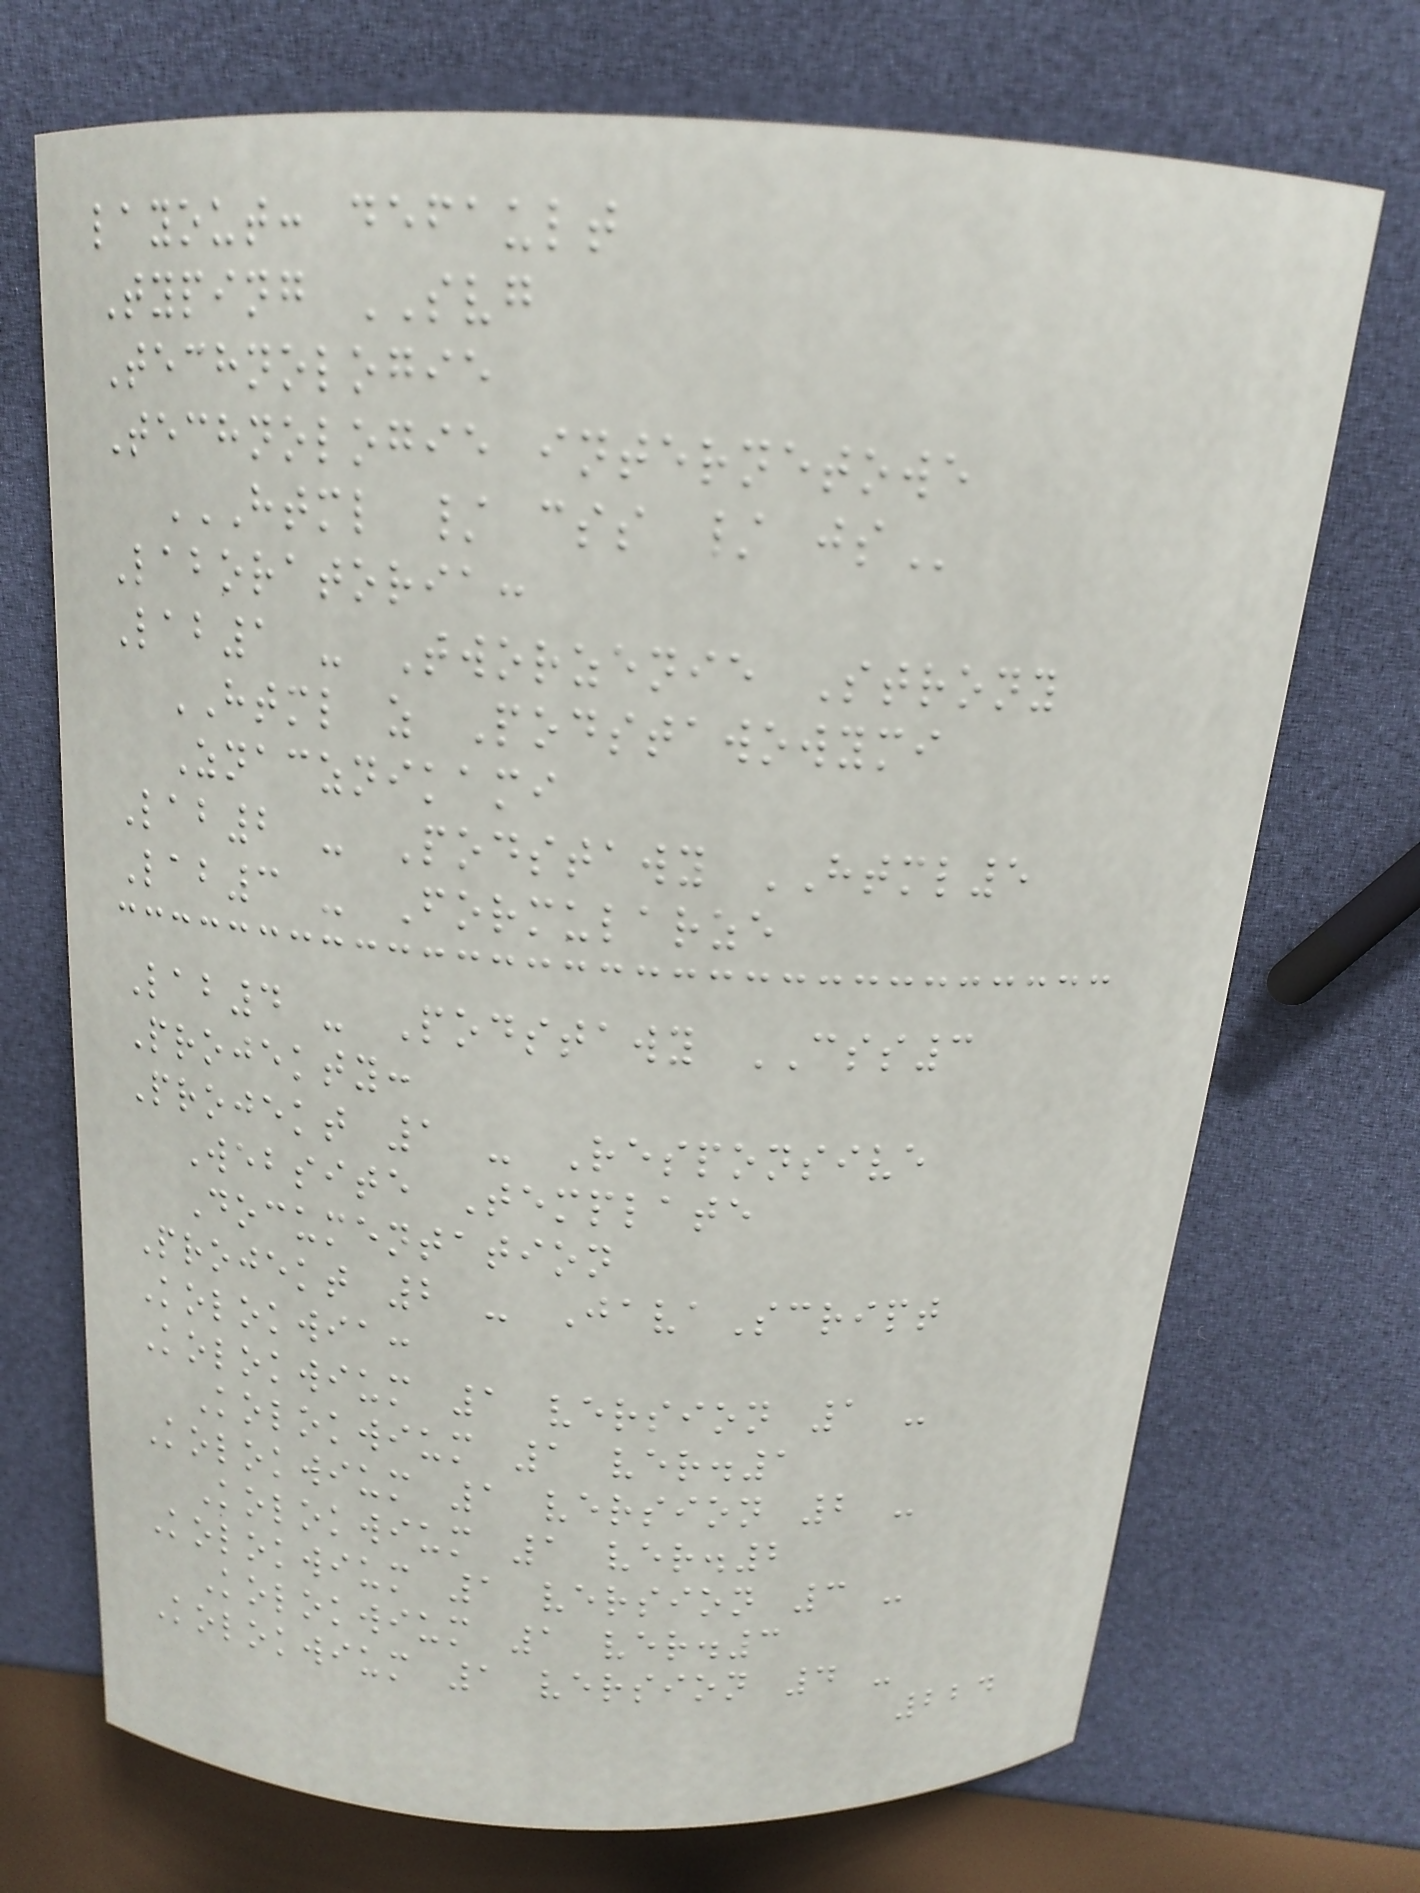layout: default
Typing SVG
Technologie
Technologie internetowe
HTML / CSS / JS
Laboratoria:
Lab1 - Tworzenie Strony
HTML z Podstawowymi
Znacznikami
Lab2 - Podstawy HTML5
Lab3 - Formularze
Lab4 - Podstawy CSS3
Projekty:
Projekt 1 - Responsive
Website Template
Documentation
Projekt 2 - JavaScript
Kolokwia:
Kolokwium 1 version 1 -
Kolokwium 1 ver.1
Kolokwium 1 version 2 -
Kolokwium 1 ver.2
Kolokwium 1 version 3 -
Kolokwium 1 ver.3
Kolokwium 1 version 4 -
224
